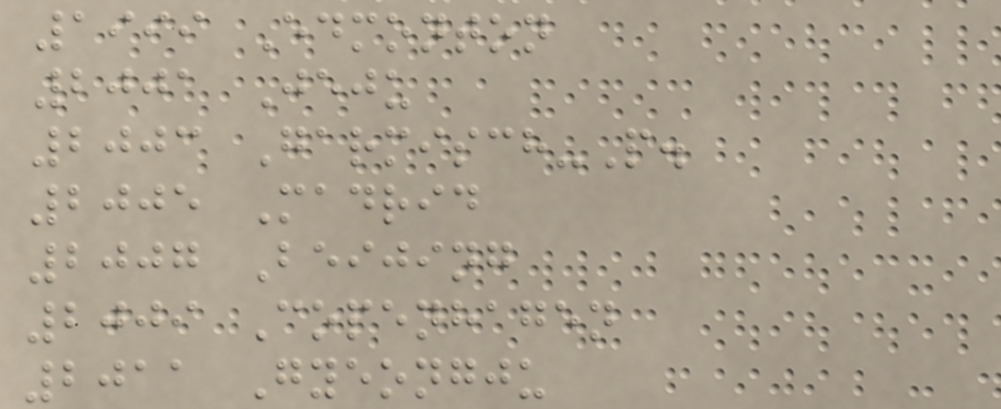1999 Edmonton
2001 Jeju
2003 Garmisch-P.
2005 Madrid
2007 Beijing
2009 Copenhagen
2011 Gyeongju
